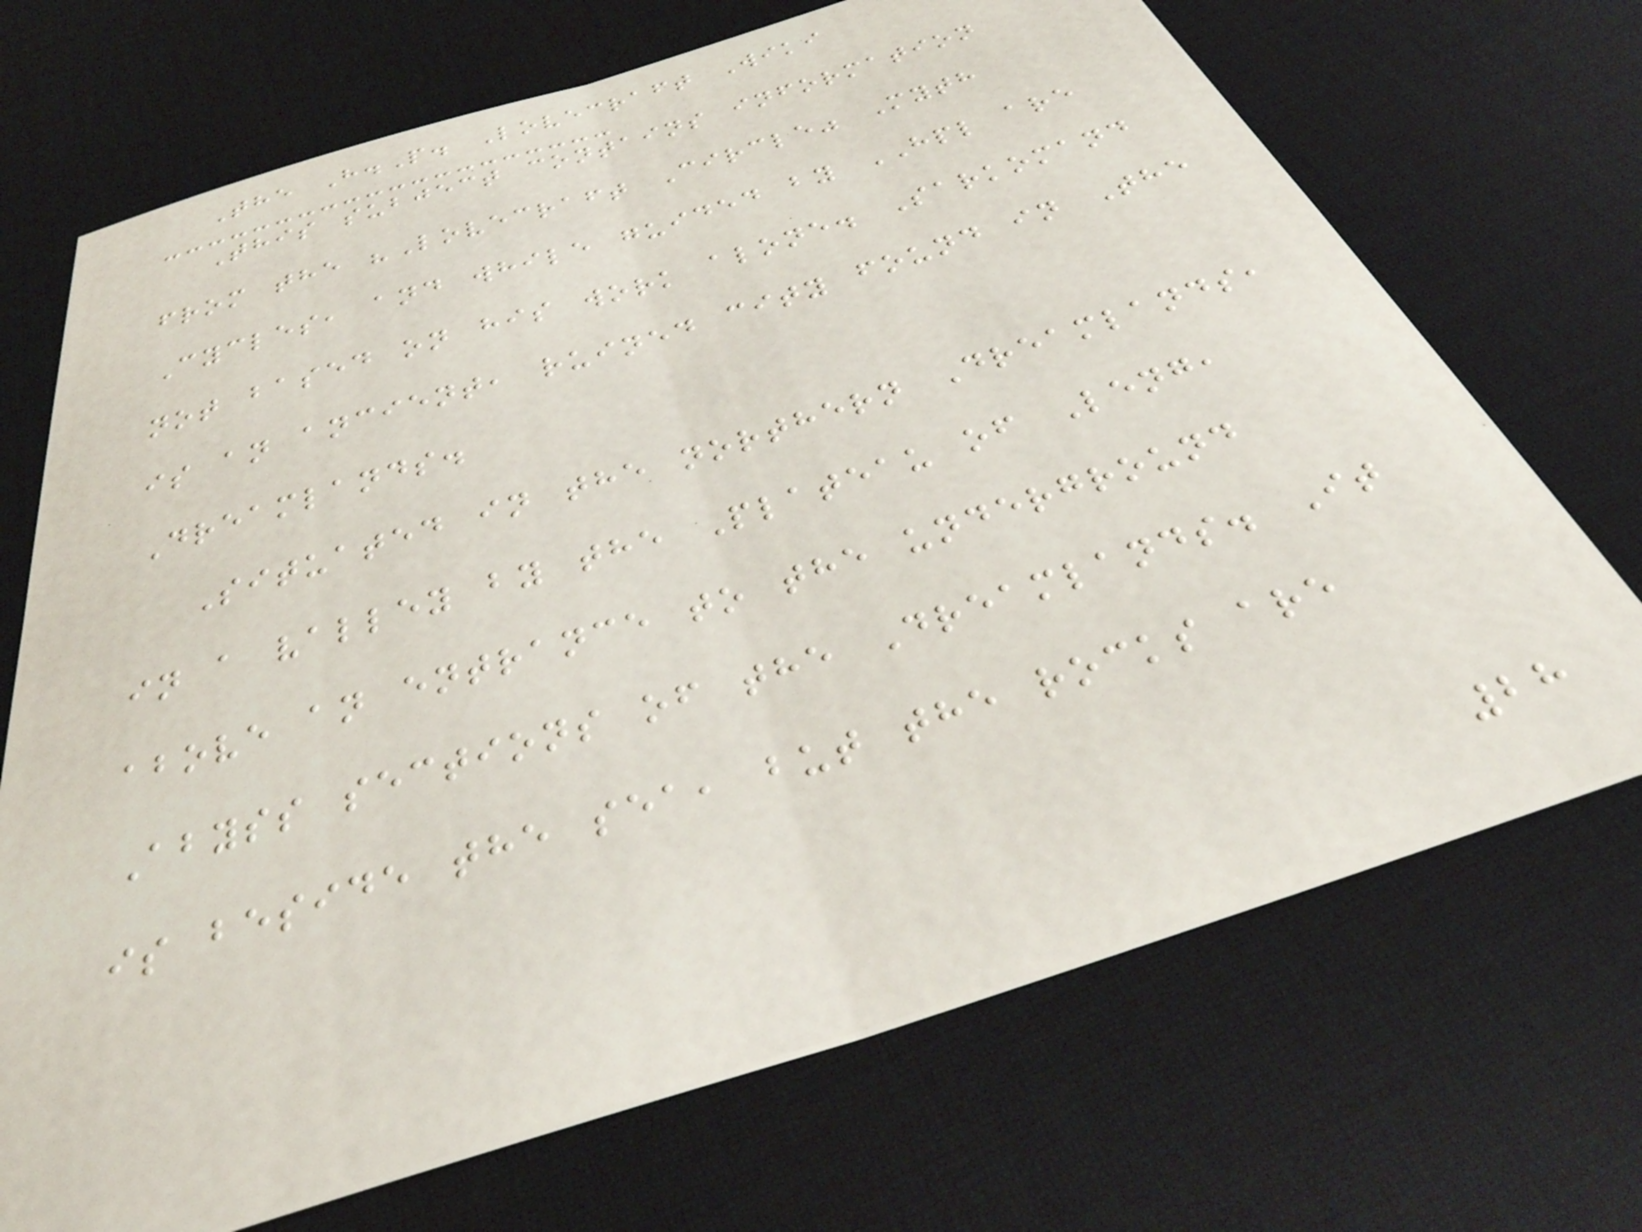The H.P. Lovecraft Wiki
This subject contains information
from the "Lovecraft Circle" Myth
Cycles, and while guided by HPL are
not based on his work alone. Sarkomand
is an ancient, ruined city found in The
Dreamlands.
Situated in the northern Dreamlands,
in a valley by the Plateau of Leng,
above an entrance to the underground
Abyss sections of the Dreamlands. It
is beside the sea, but the rocks are
28
